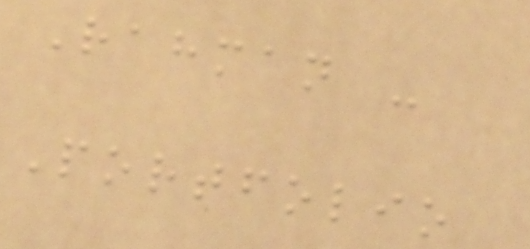Rahman -
Portfolio
